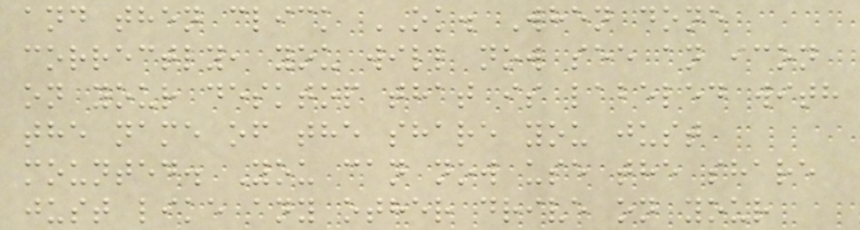and then click OK. When done
correctly, you will now see an icon
on your desktop that is labeled with
the name of the share you just
mounted. You can now use the share
just like any other drive on your
